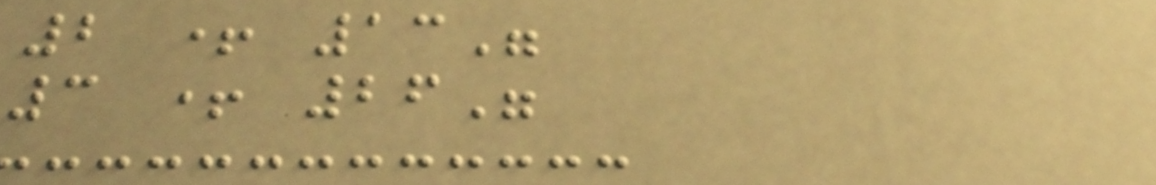2 + 13"
3 + 26"
